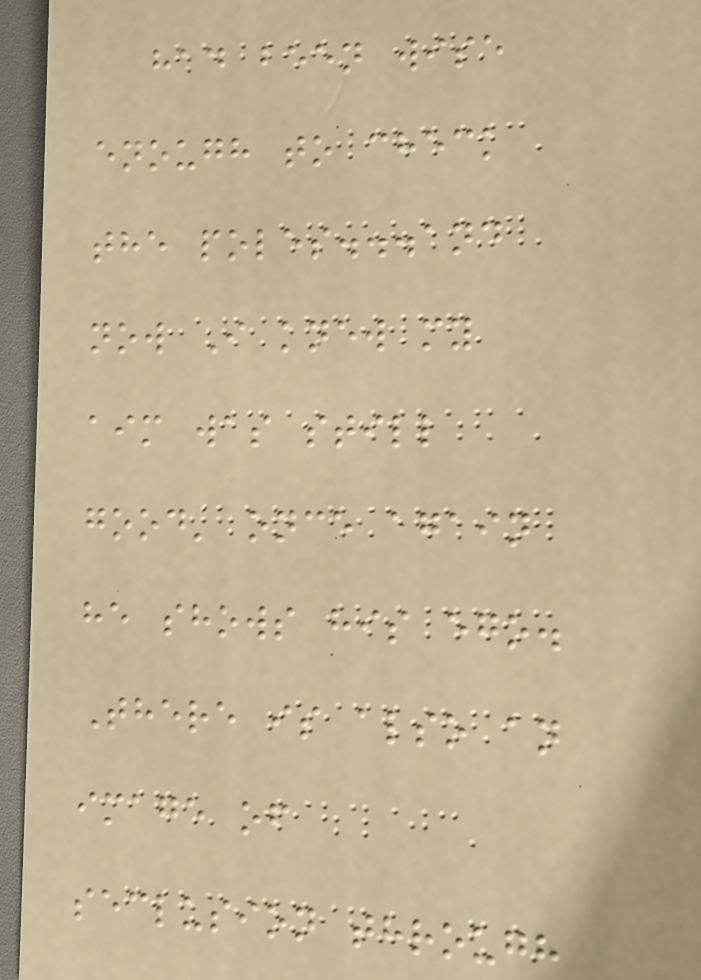had been wise
enough to check
the poles...and
now I knew my
aim was still
good' once again
he shows his ego.
There is also an
image of
seclusion through
